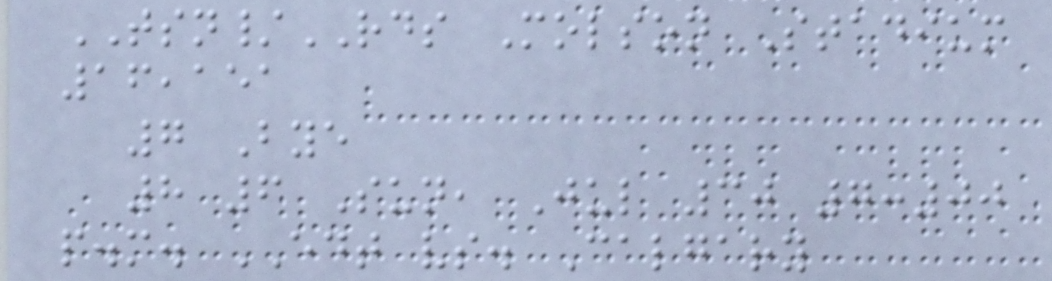TSN/RDS Molson Stadium
16,151
7 Bye
8 6 Sun, Jul 30 7:00
p.m. EDT vs. Calgary
